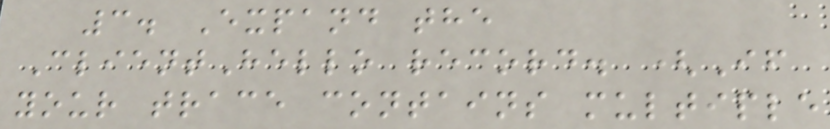3. Expand the
ClientHello record. (If
your trace contains multiple
